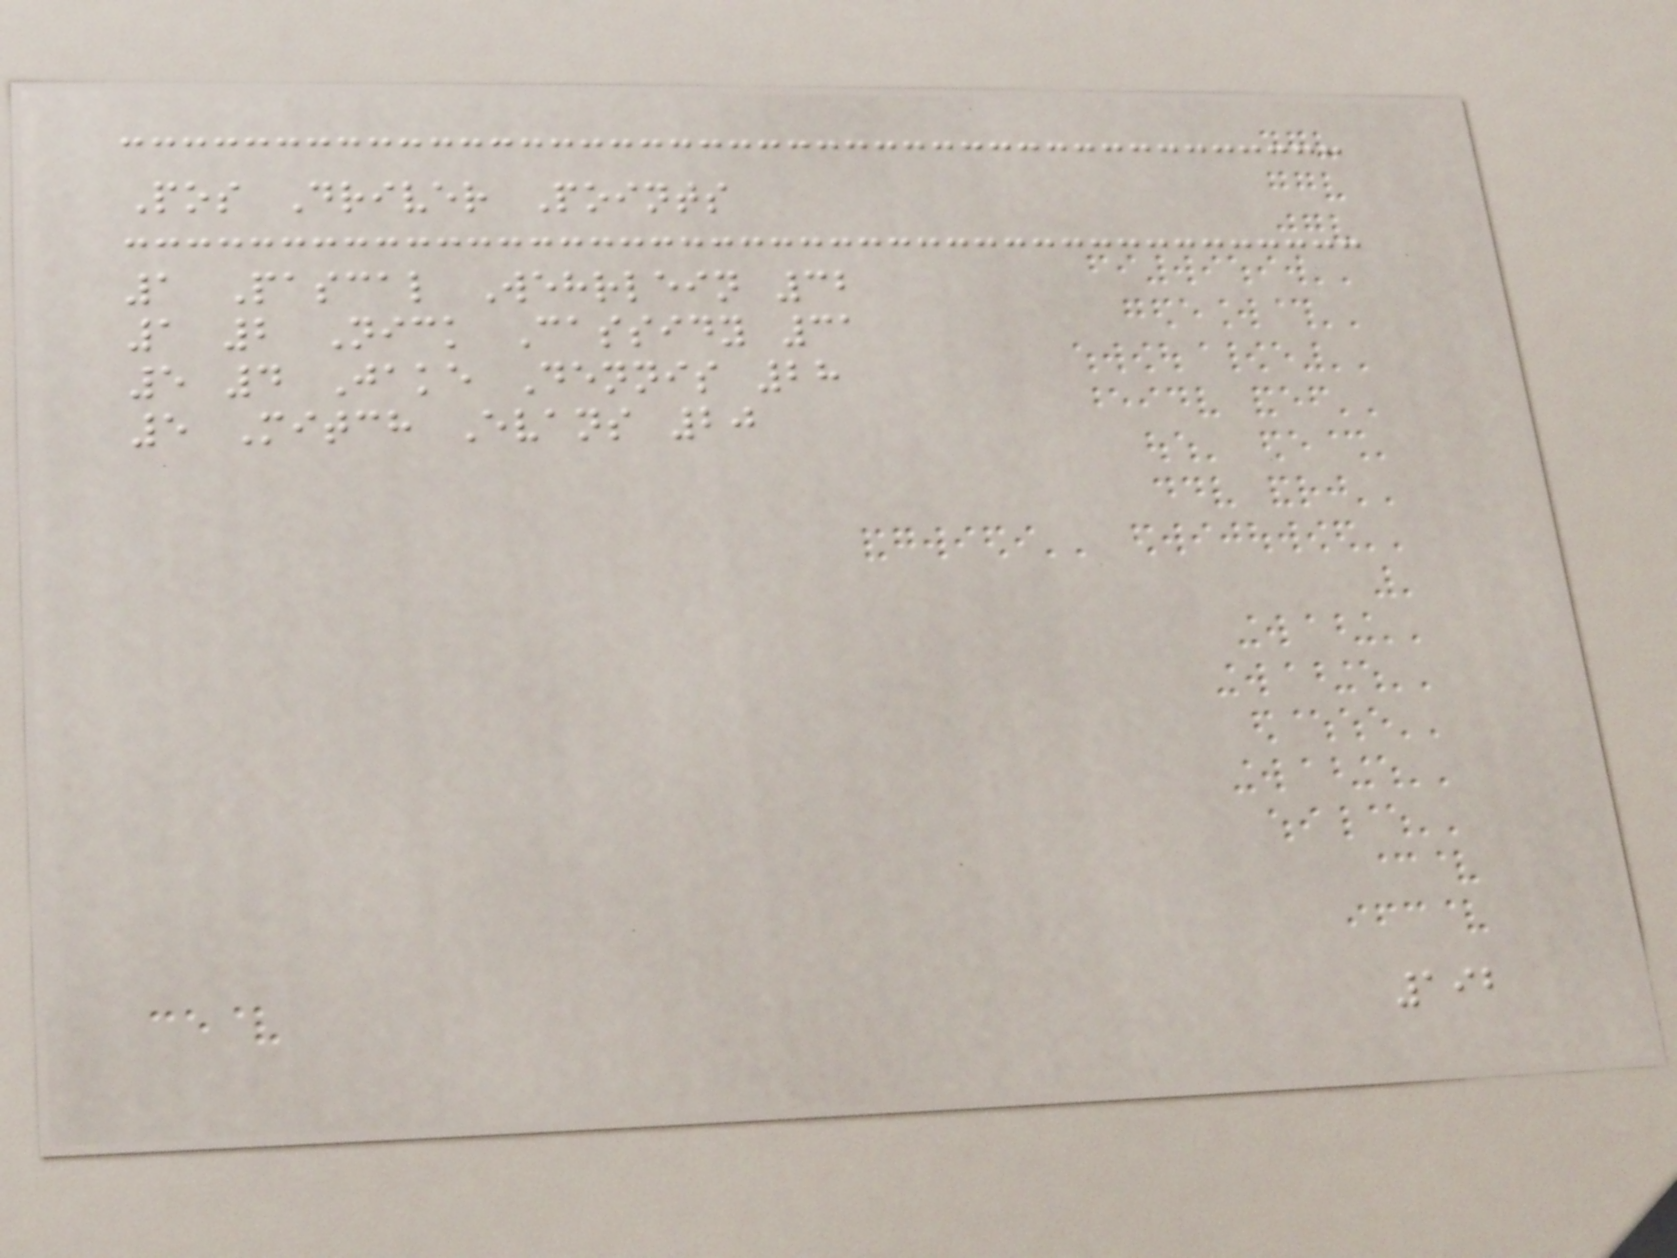Pos Driver Points
1 Pascal Wehrlein 32
1 2 Nick Cassidy 31
5 4 Jake Dennis 28
5 Mitch Evans 20
192
